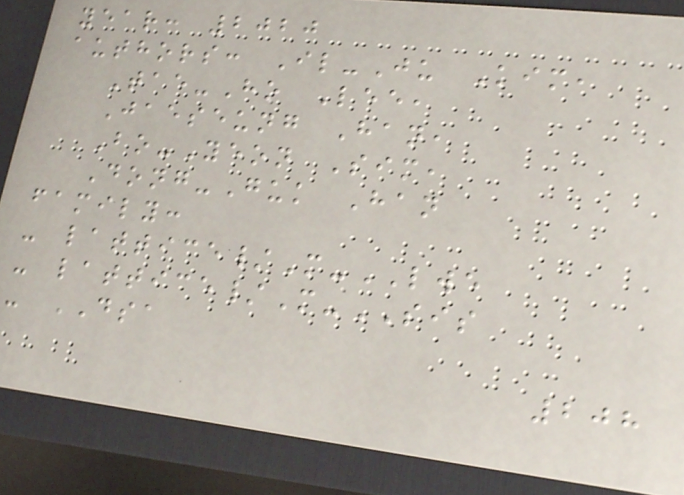year: 2020
authors: Il-Ju Kim,
Tae-Ho Lee,
Jaeseung Han,
Bo-Yeon Sim,
Dong-Guk Han
family:
- lattice/M-LWE
- lattice/M-SIS
- DSA
208
